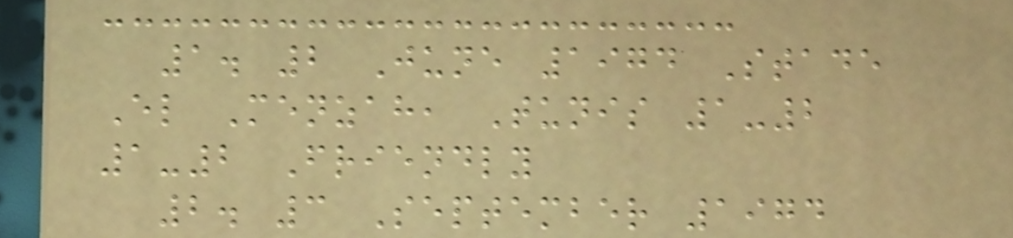1. 2 June 1974 Stade
El Menzah, Tunis 1-2
1-2 Friendly
2. 3 September 1974
